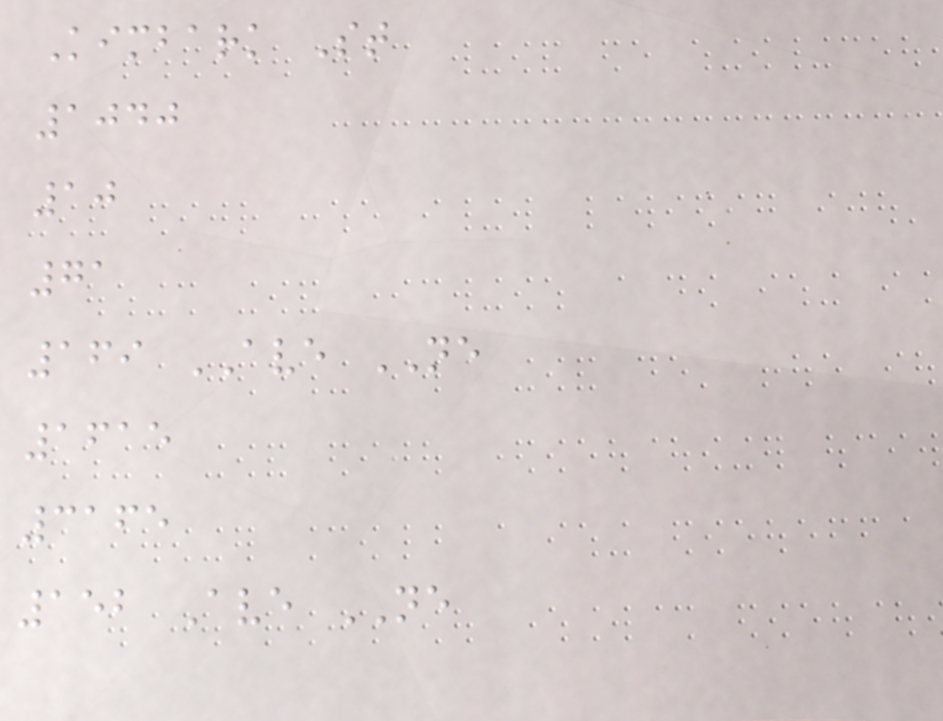Kimbark St
1040
10
71
169 AVE NE
1615
3165
152 Ave NE
